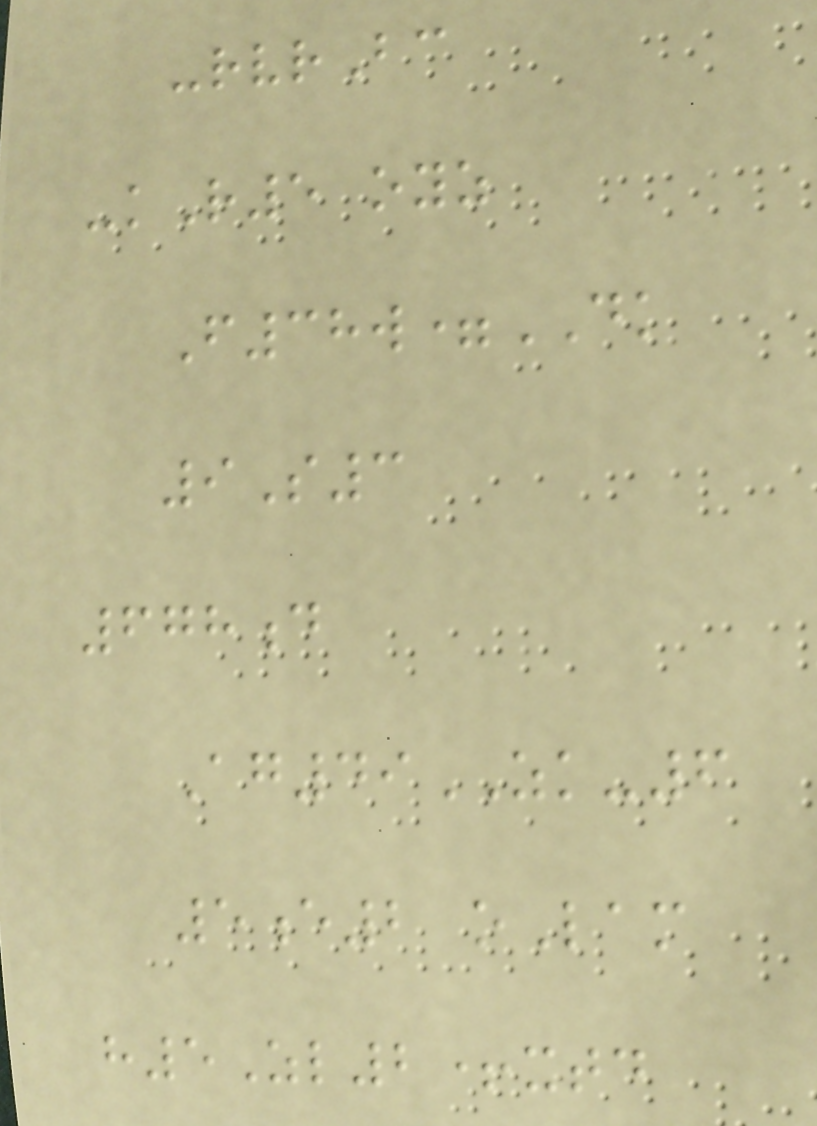-rvrBc
-kR5 oyz
F38w=DK
9S3
678d
Ag49ZK-6
5e2 oLam
h5Zl2+xtd
